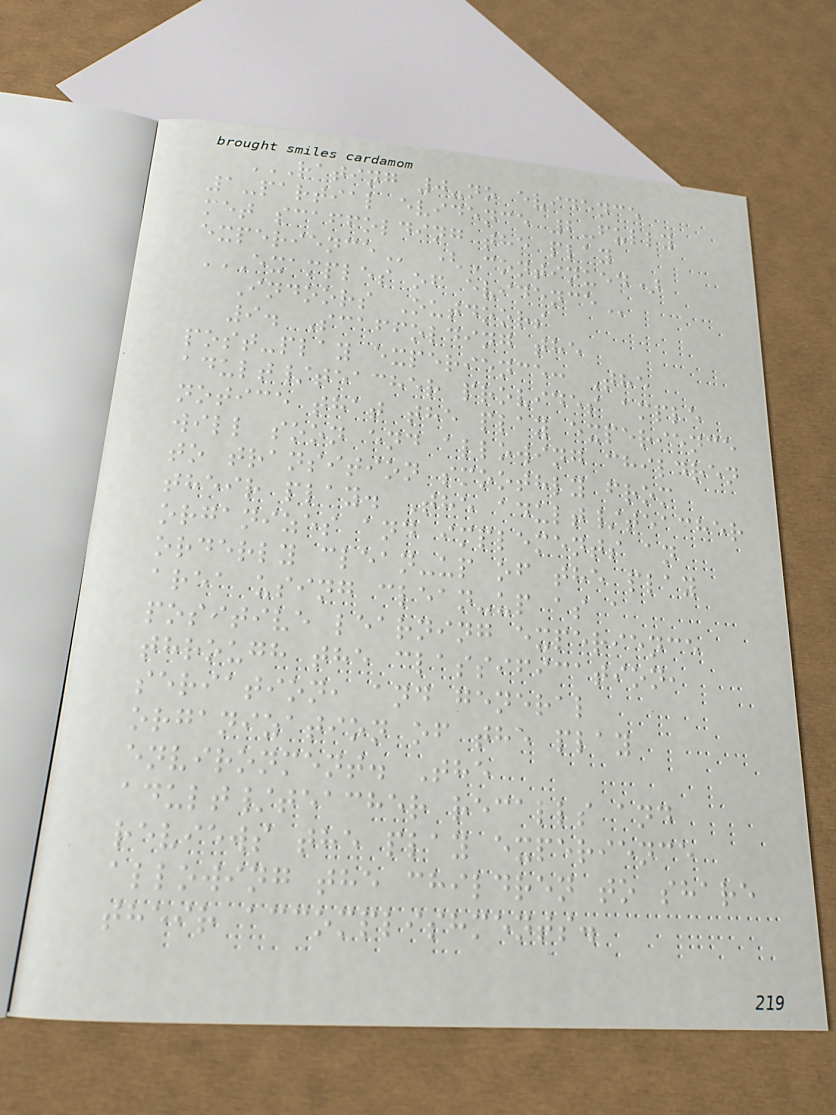RATING 0-NO EVIDENCE
1-PARTIAL EVIDENCE 2-FULLY
MET SCAFFOLDING THE PLAY
EXPERIENCE (Continued)
EXAMPLES OF EVIDENCE
Indoors Outdoors
9. Scaffolding the
post-play experience: The
adult/teacher provides ample
notice that the play experience
will soon end allowing children
to transition smoothly from
their play. The adult/teacher
organizes and implements an
orderly clean-up of the play
area using clean-up as a
positive learning experience
through the classification,
seriation, and general
organization of the play
environment. The
adult/teacher recalls and
reviews the play experience
allowing the children to share
their accomplishments.
